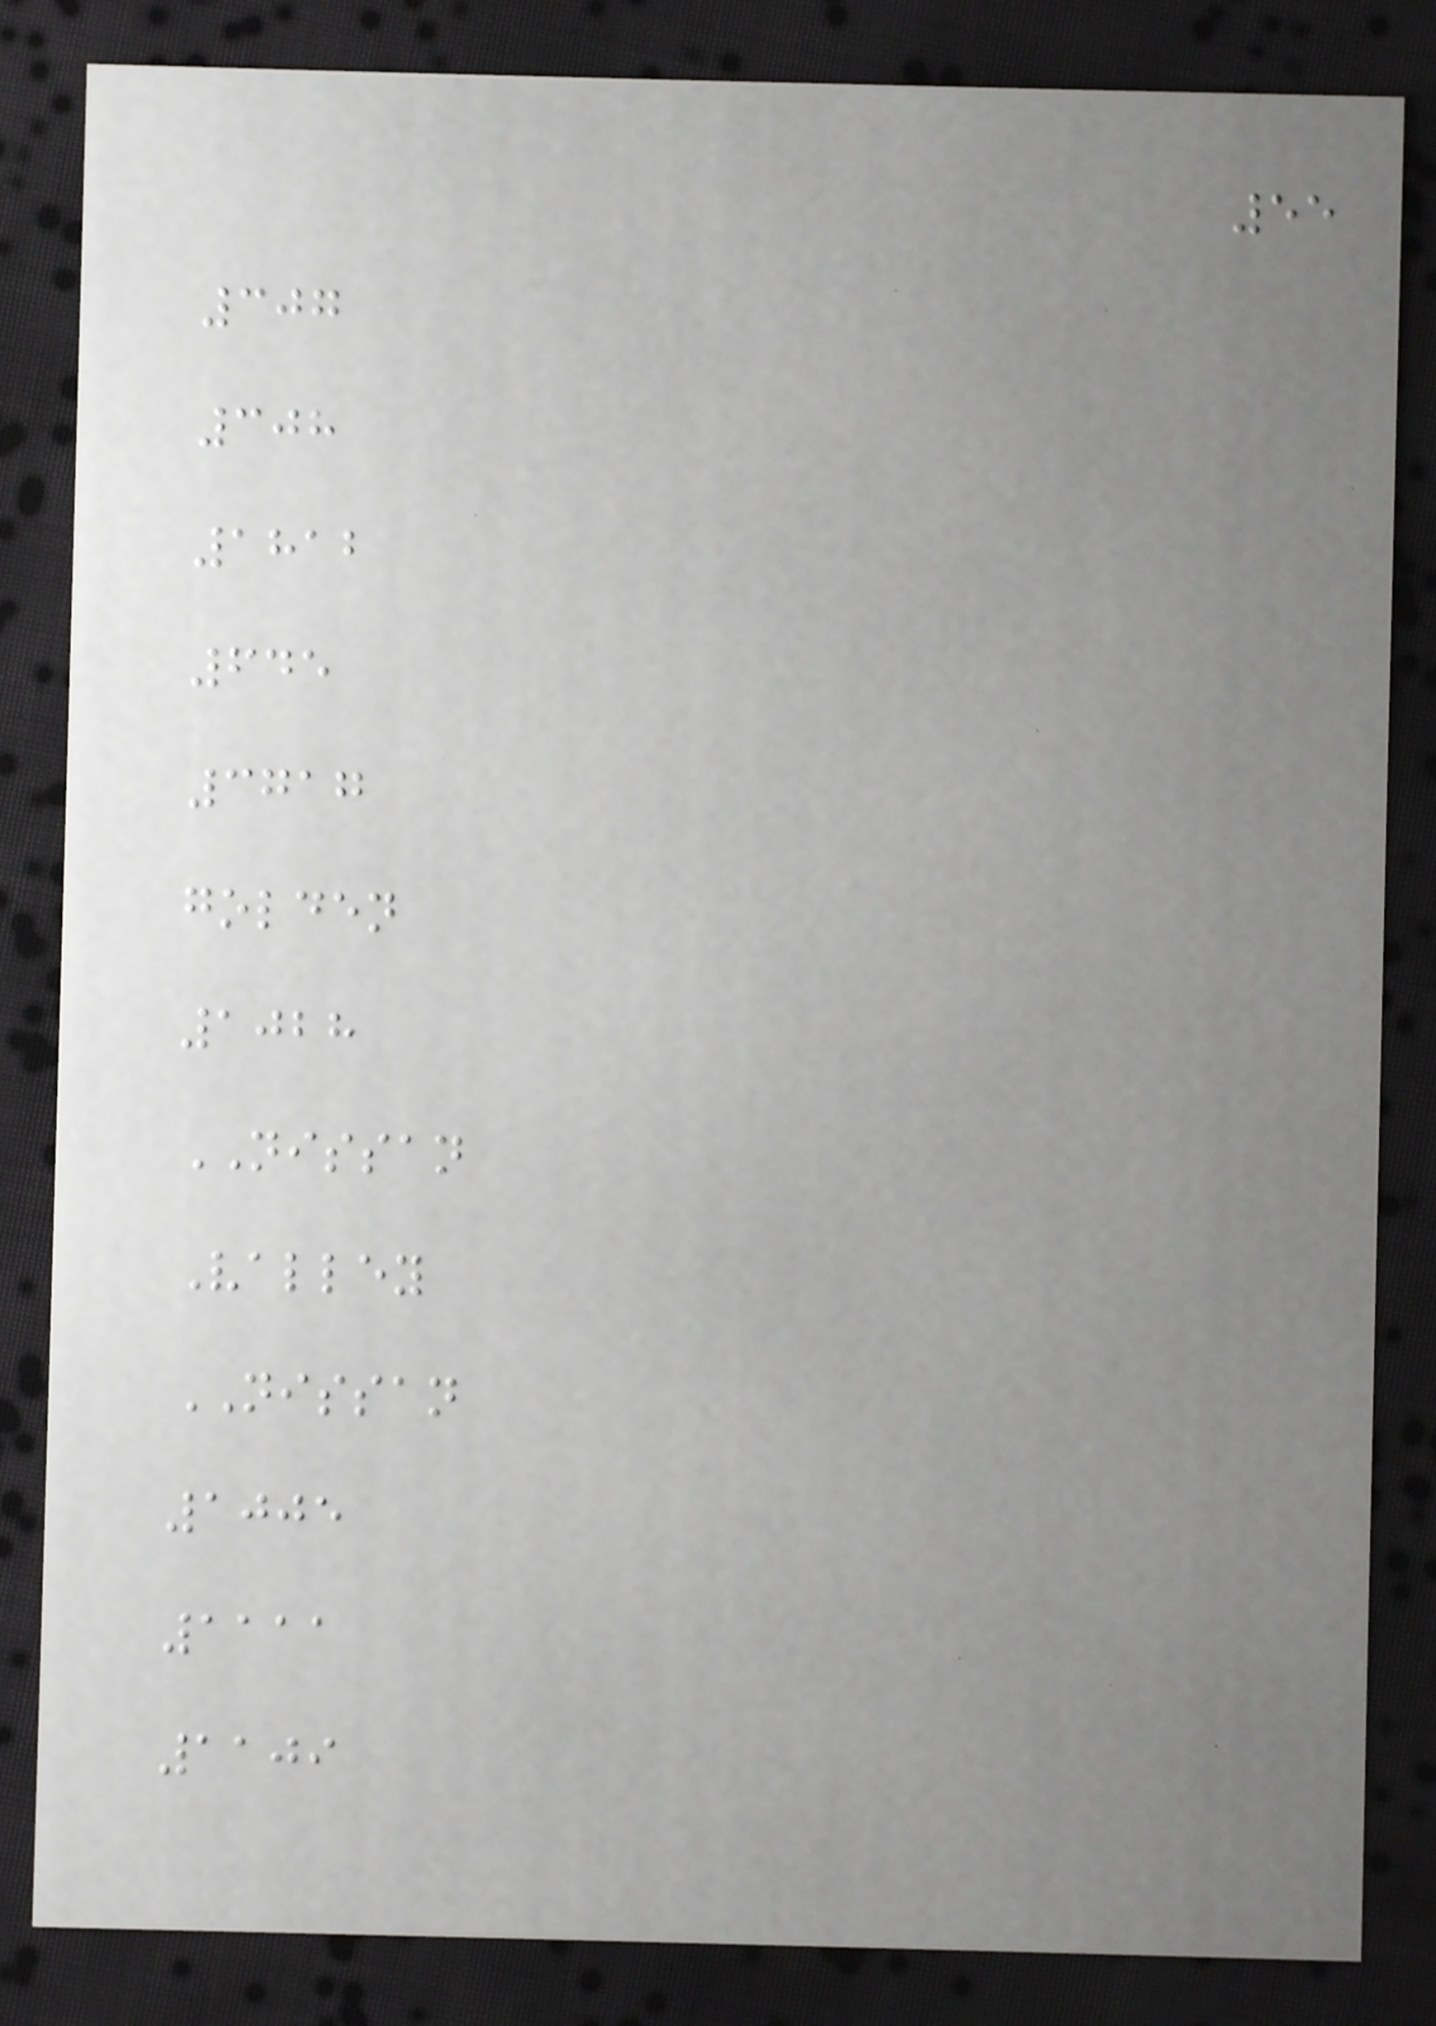55
307
308
1812
645
3717
golden
1028
NISSAN
Valley
NISSAN
1005
1111
1109
